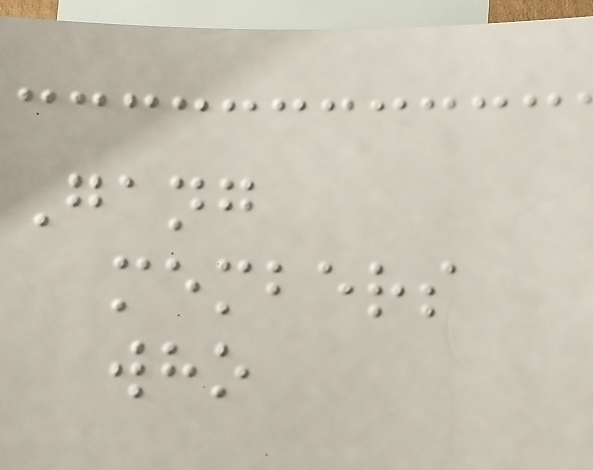Gang
members
who
